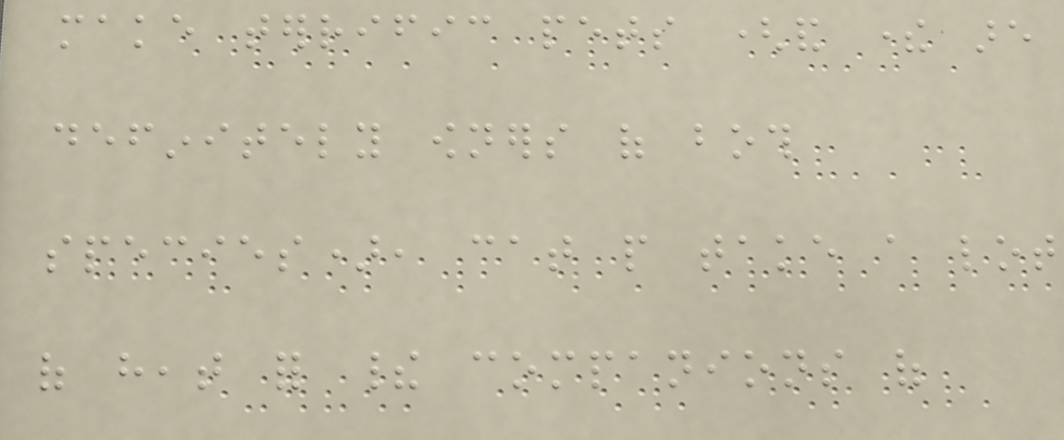make terrific pets (and there are
definitely owners of both
species), cat people take a lot
of heat for their companions of
